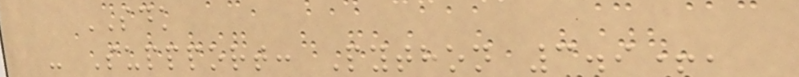SDK
- Suppport: Python 3.9+,
